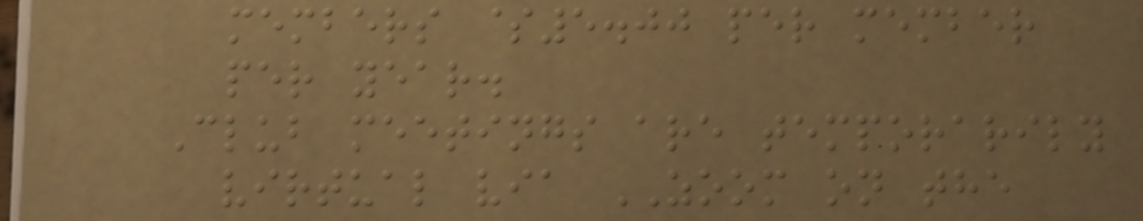members $5.00 per member
per year.
Club meetings are temporarily
virtual via ZOOM on the
